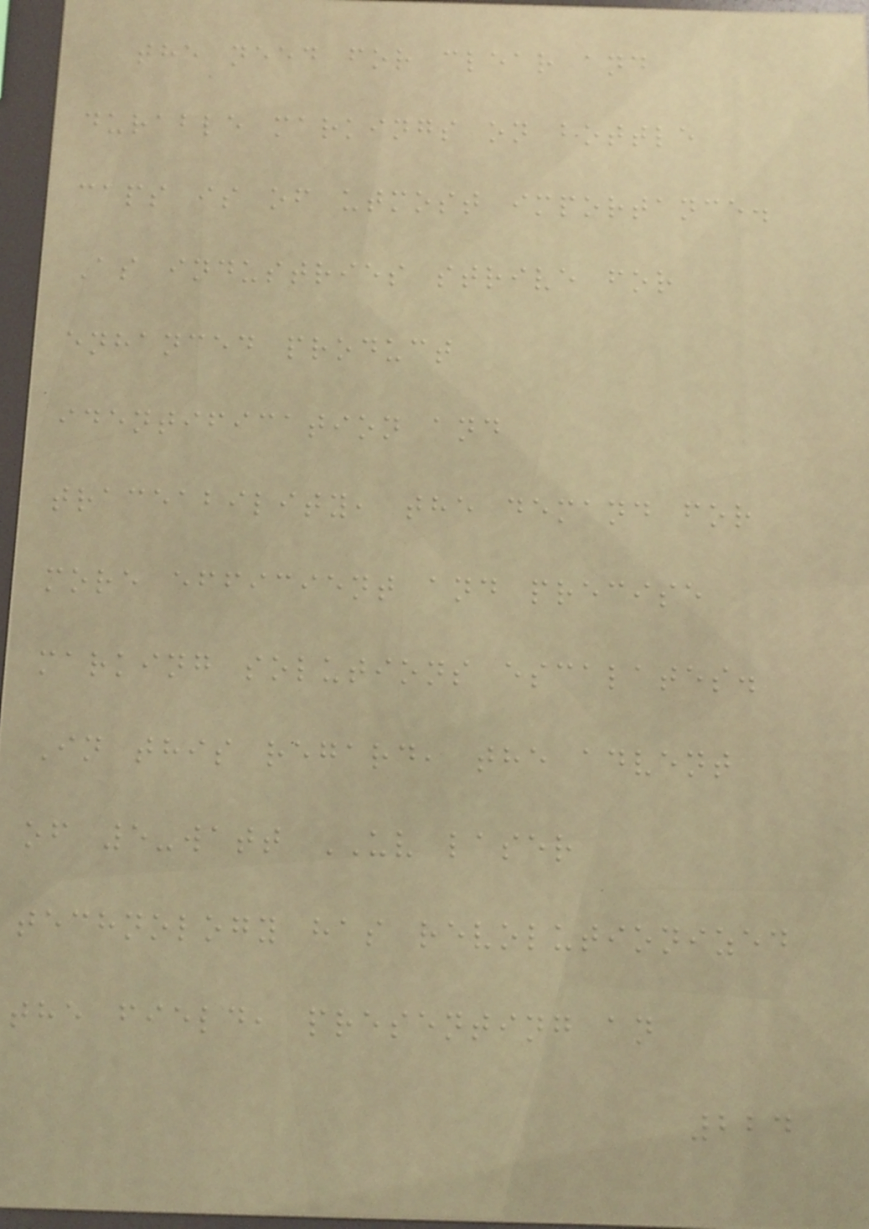the need for clear and
durable markings on bottle
caps is of utmost importance.
As industries strive for
enhanced product
identification and
traceability, the demand for
more efficient and precise
marking solutions escalates.
In this regard, the advent
of 5-watt UV laser
technology has revolutionized
the field, presenting an
224
